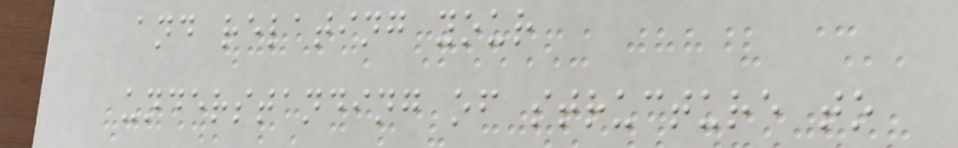and relating your
understanding of structure to
